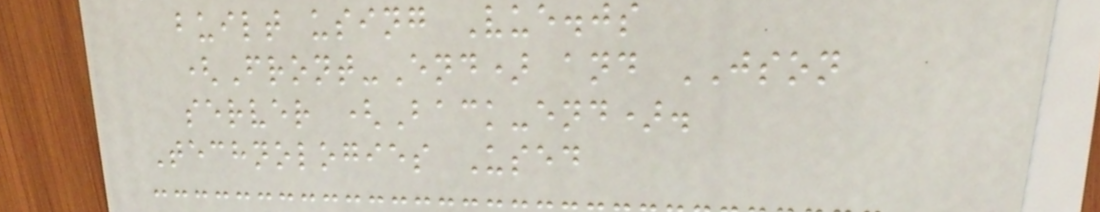built using Vue.js
(Front-End) and JSON
server (Back-end).
Technologies Used
